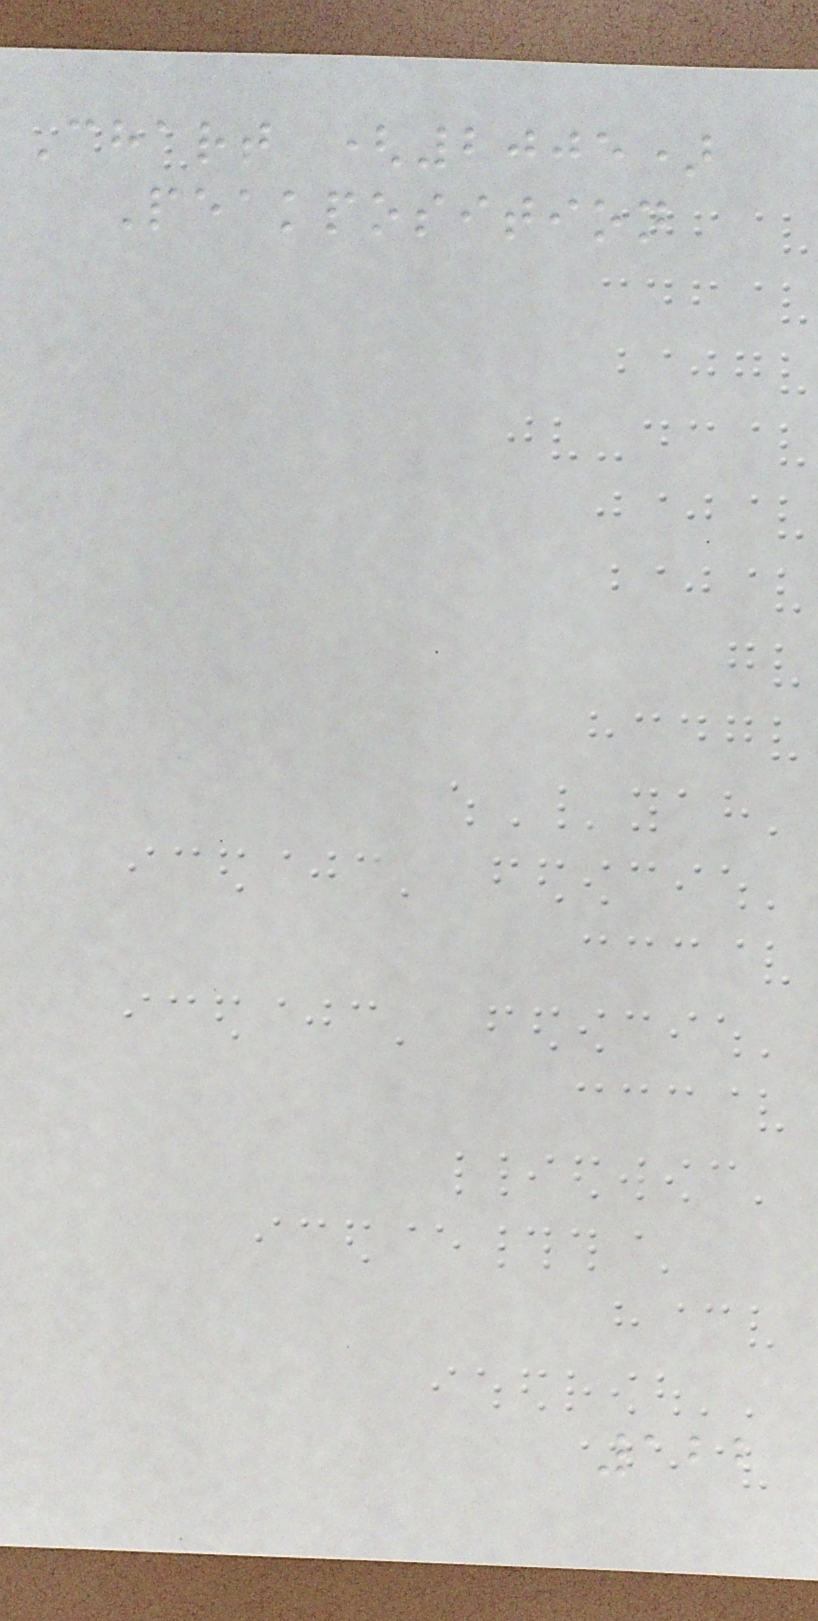Chart (2005)
Peakposition
122
